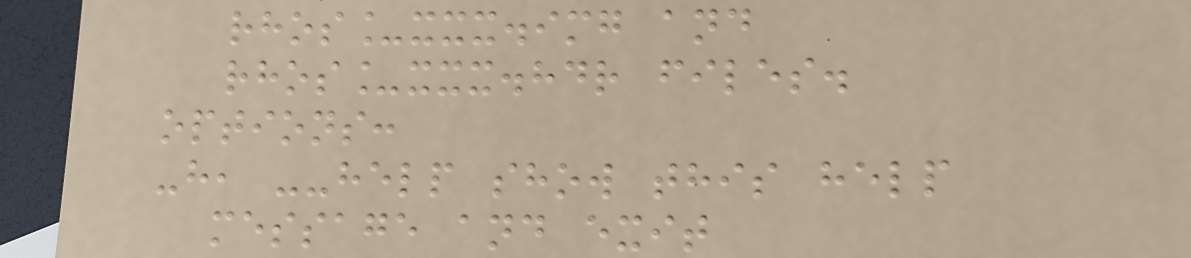rhos_xxx.img and
rhos_xxx.hdr files.
options:
-h, --help show this help
message and exit
